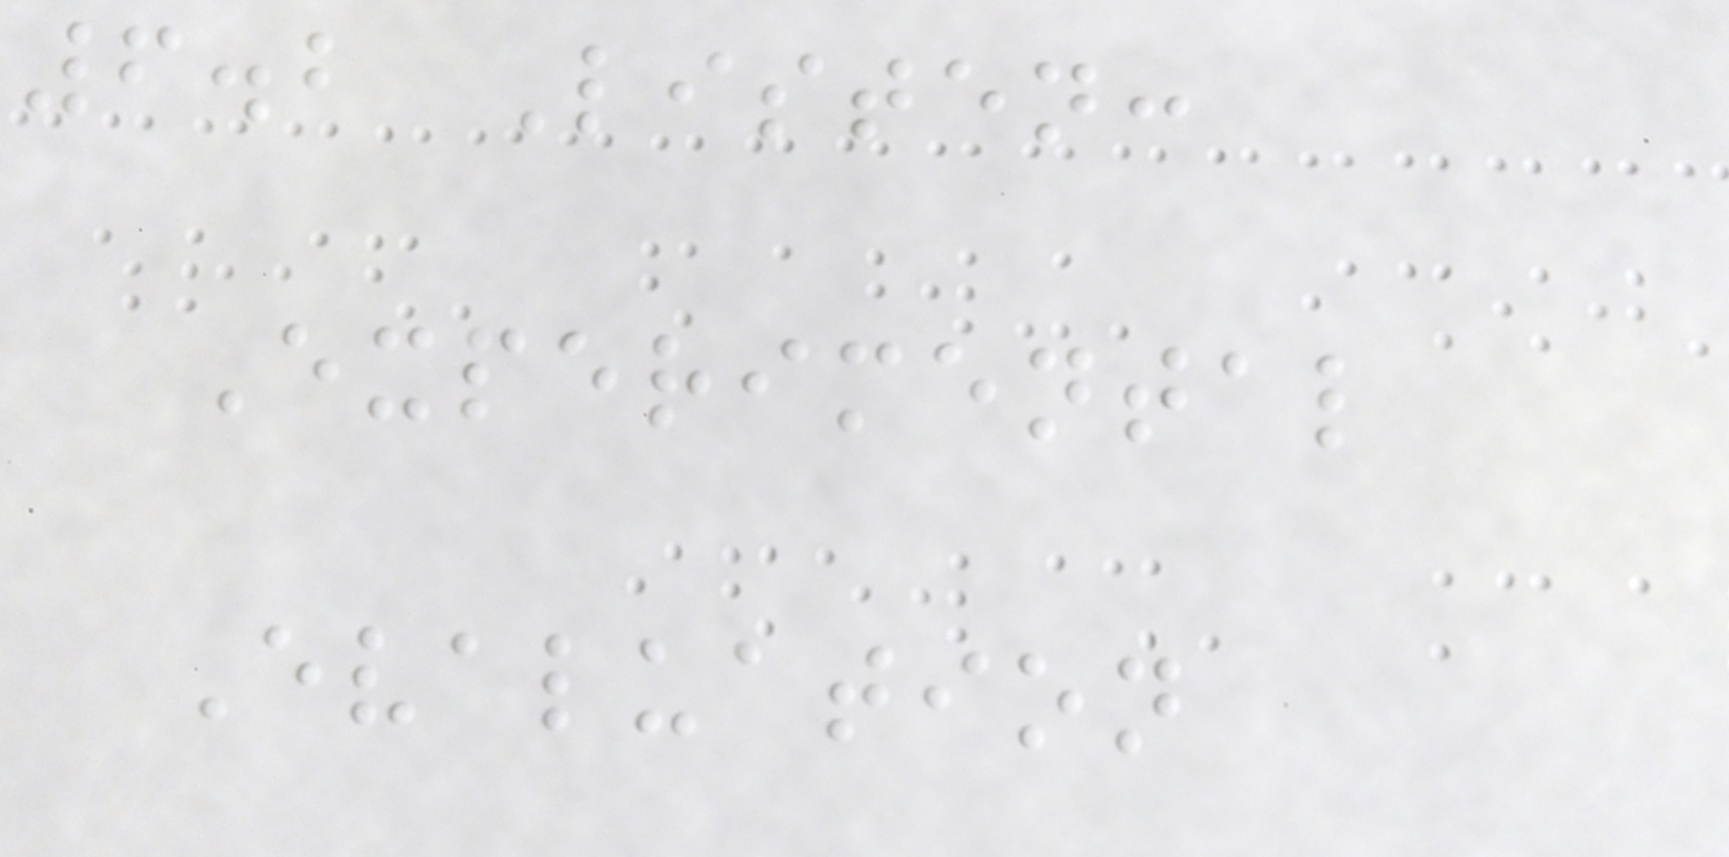6.2 Listen:
Experimental
Evaluation
